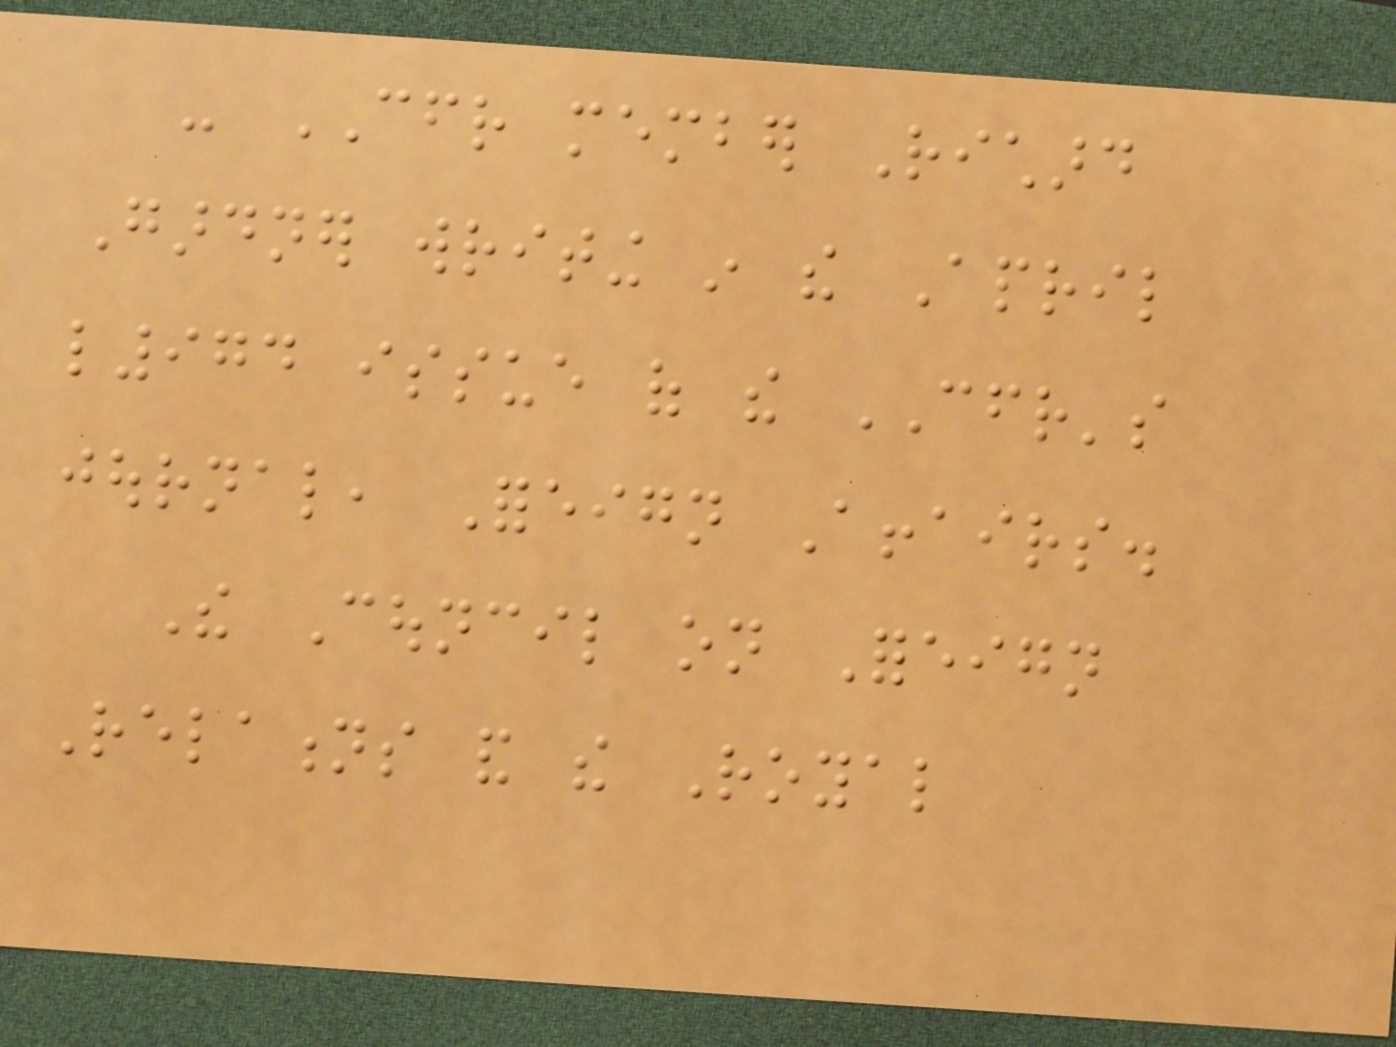- CFR member Richard
Gardner writing in the April
l974 issue of the CFR's
journal, Foreign Affairs.
The Council on Foreign
Relations and the Royal
